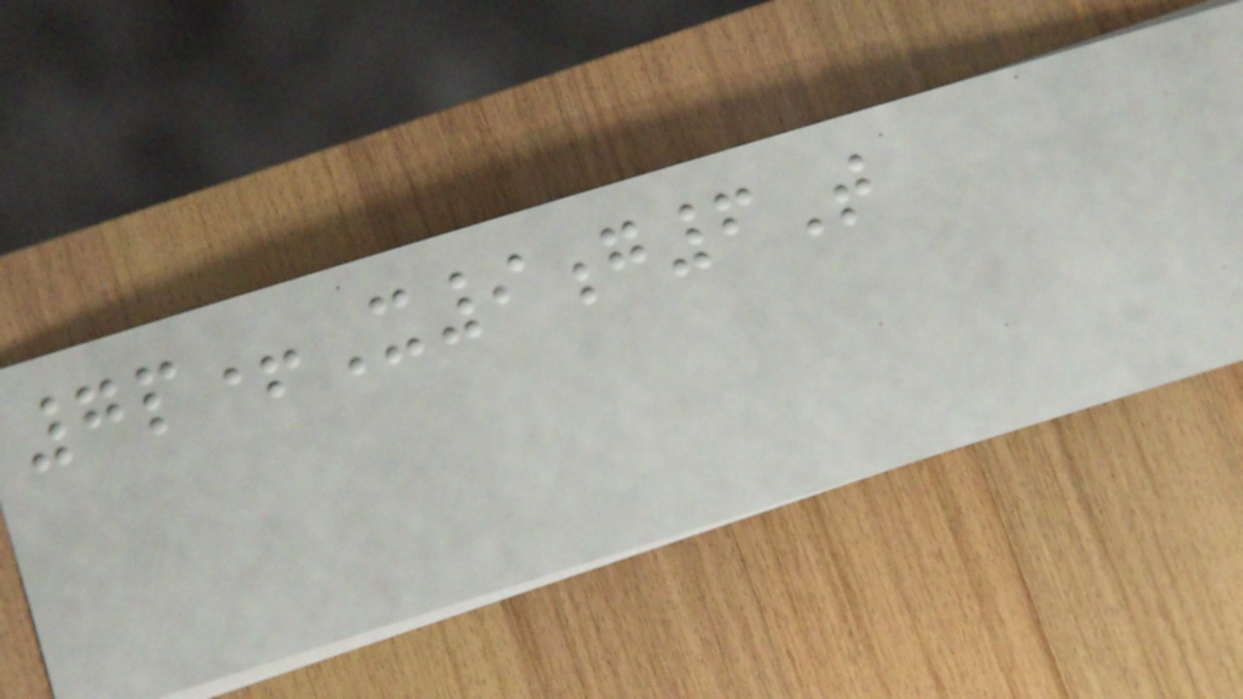7p+X9g6T
